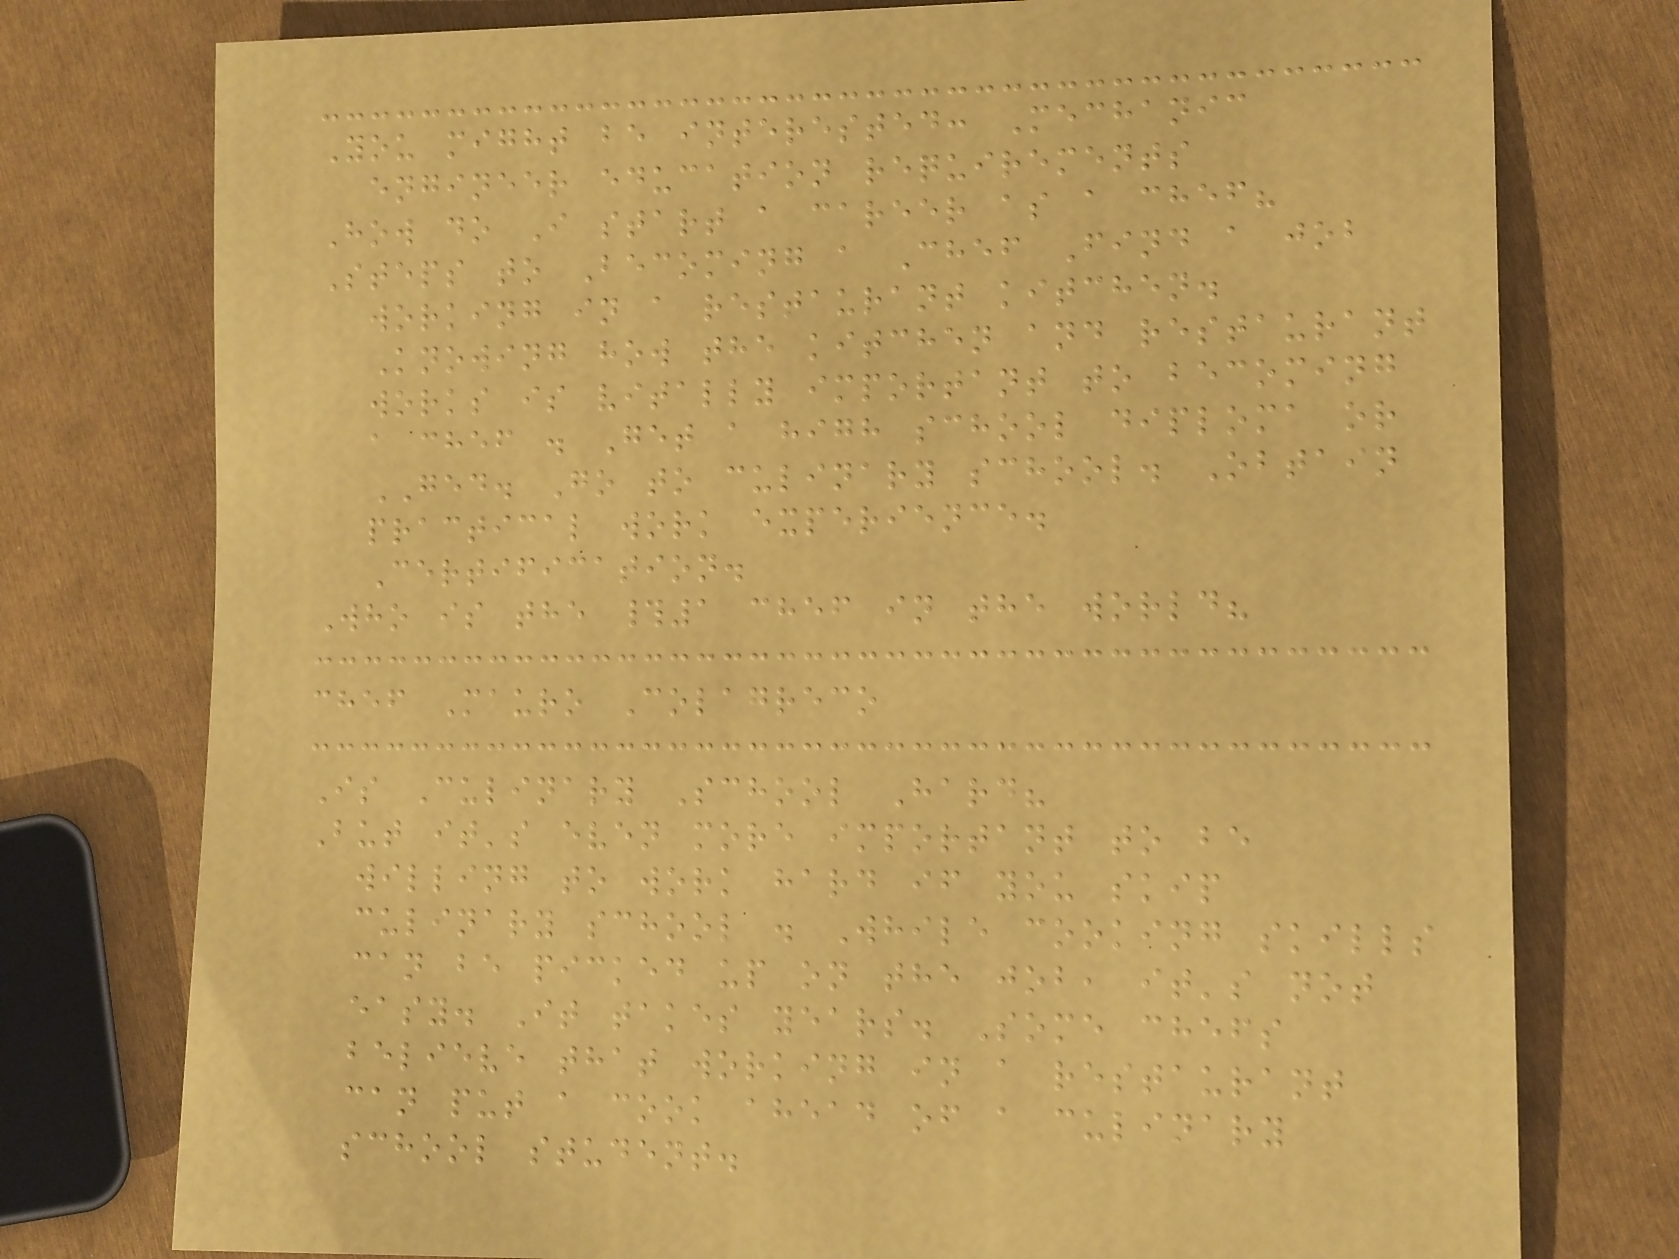You might be interested: Mechanic
engineer education requirements
How do I start a career as a chef?
Steps to Becoming a Chef Find a job
working in a restaurant kitchen.
Knowing how the kitchen and restaurant
works is vitally important to becoming
a chef . Get a high school diploma or
GED. Go to culinary school. Obtain
practical work experience.
Certification.
Who is the #1 chef in the world?
chef Mauro Colagreco
Is Culinary School Hard?
But it's even more important to be
willing to work hard if you skip
culinary school . While cooking skills
can be picked up on the job, it's not
easy. It takes years. Some chefs
believe that working in a restaurant
can put a cook ahead of a culinary
school student.
